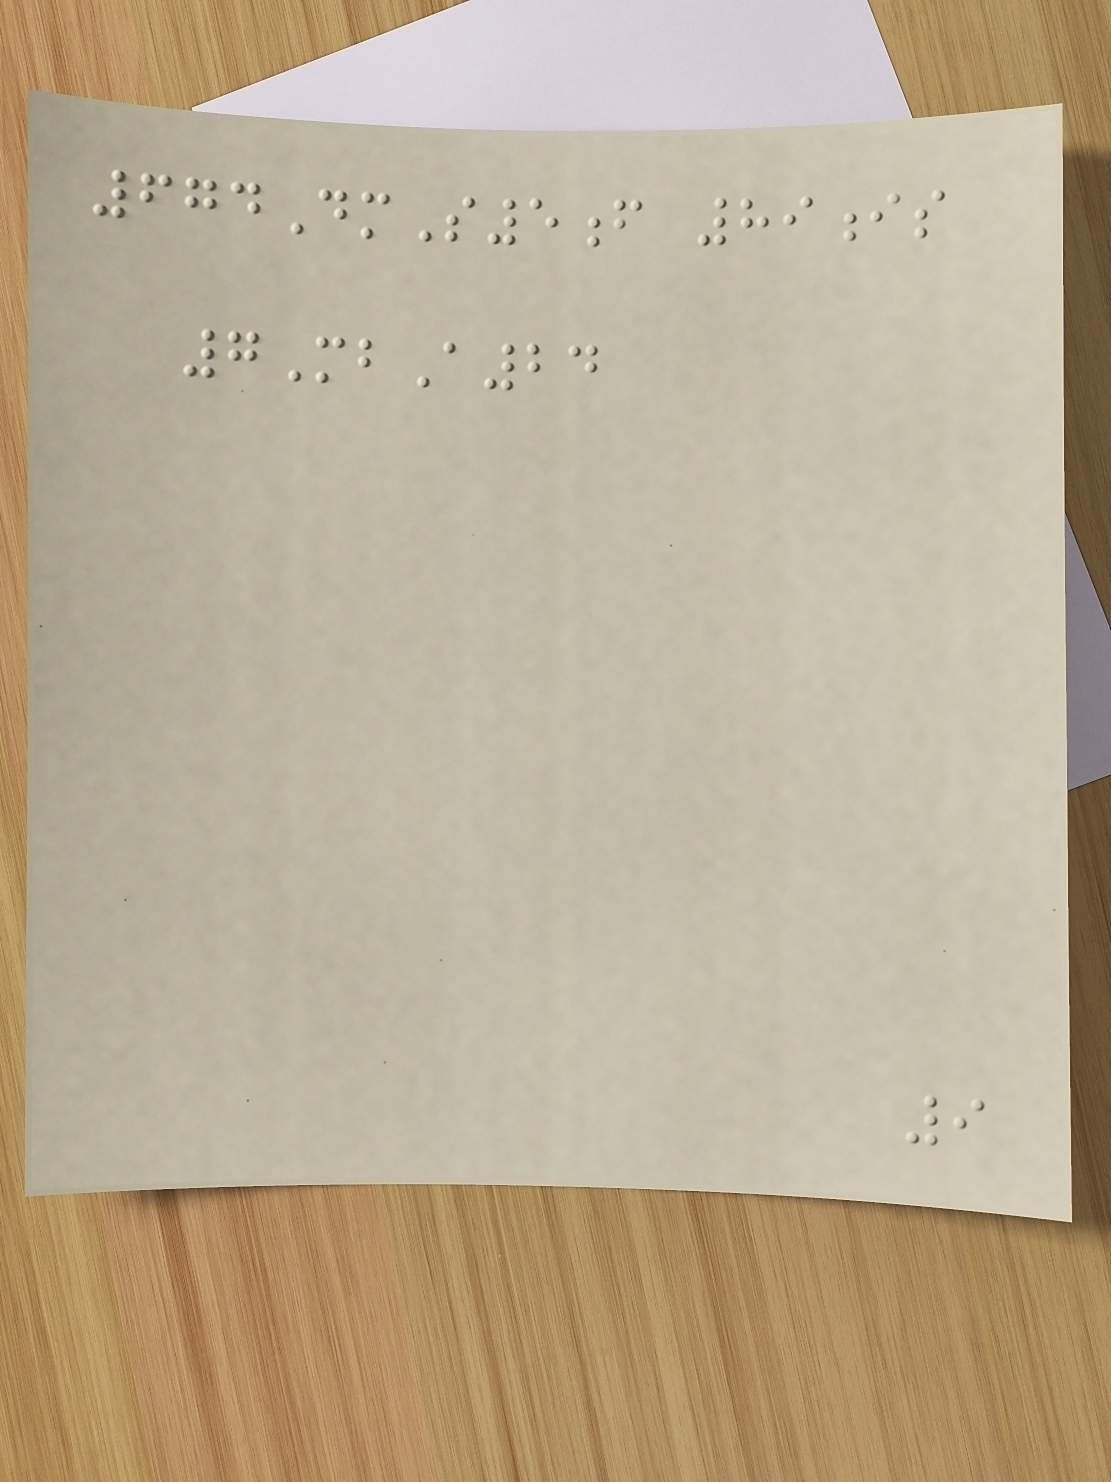674DmS5f 89is
7MbA24
9
